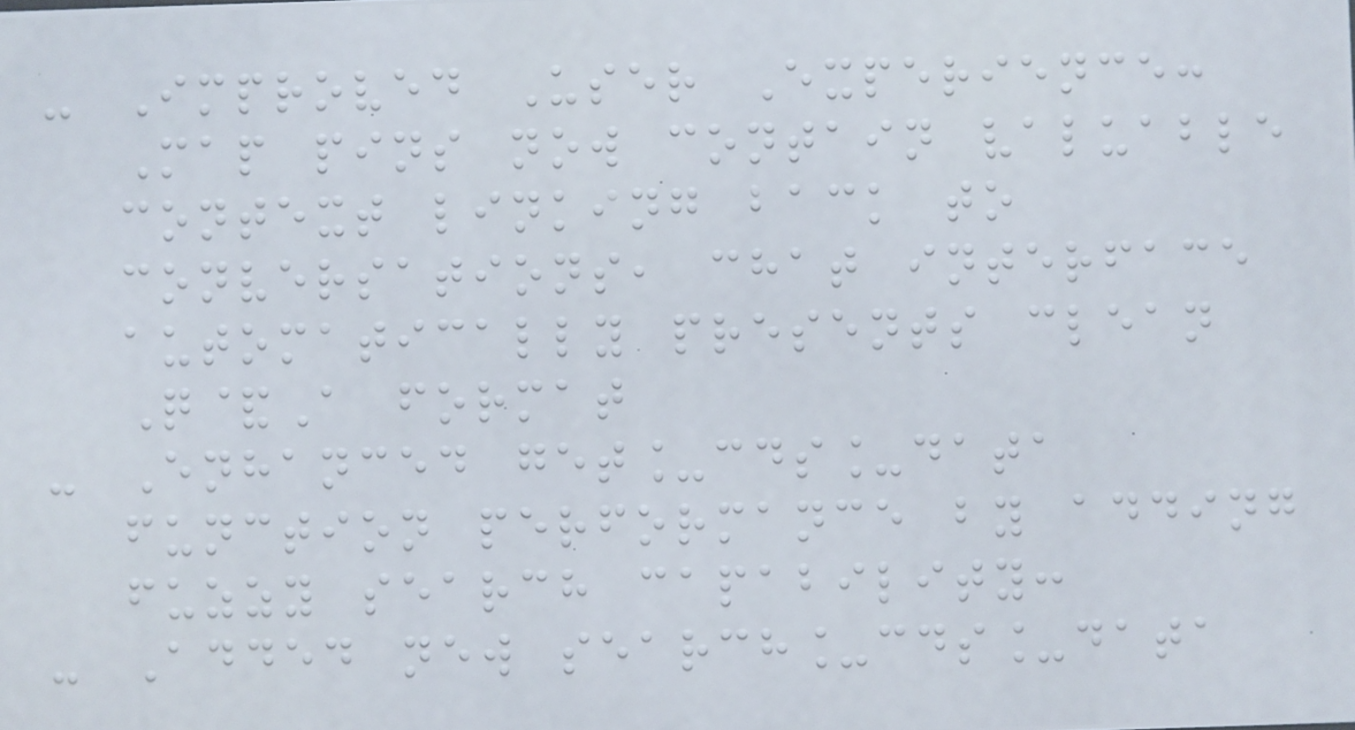- Improved User Experience:
Map pins now contain valuable
context linking back to
conversations, chat interface
automatically presents clean
Q&A format
- Enhanced get_cds_data
function performance by adding
fuzzy search capability:
- Added new search_cds_data
